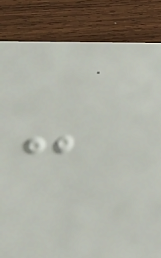-
